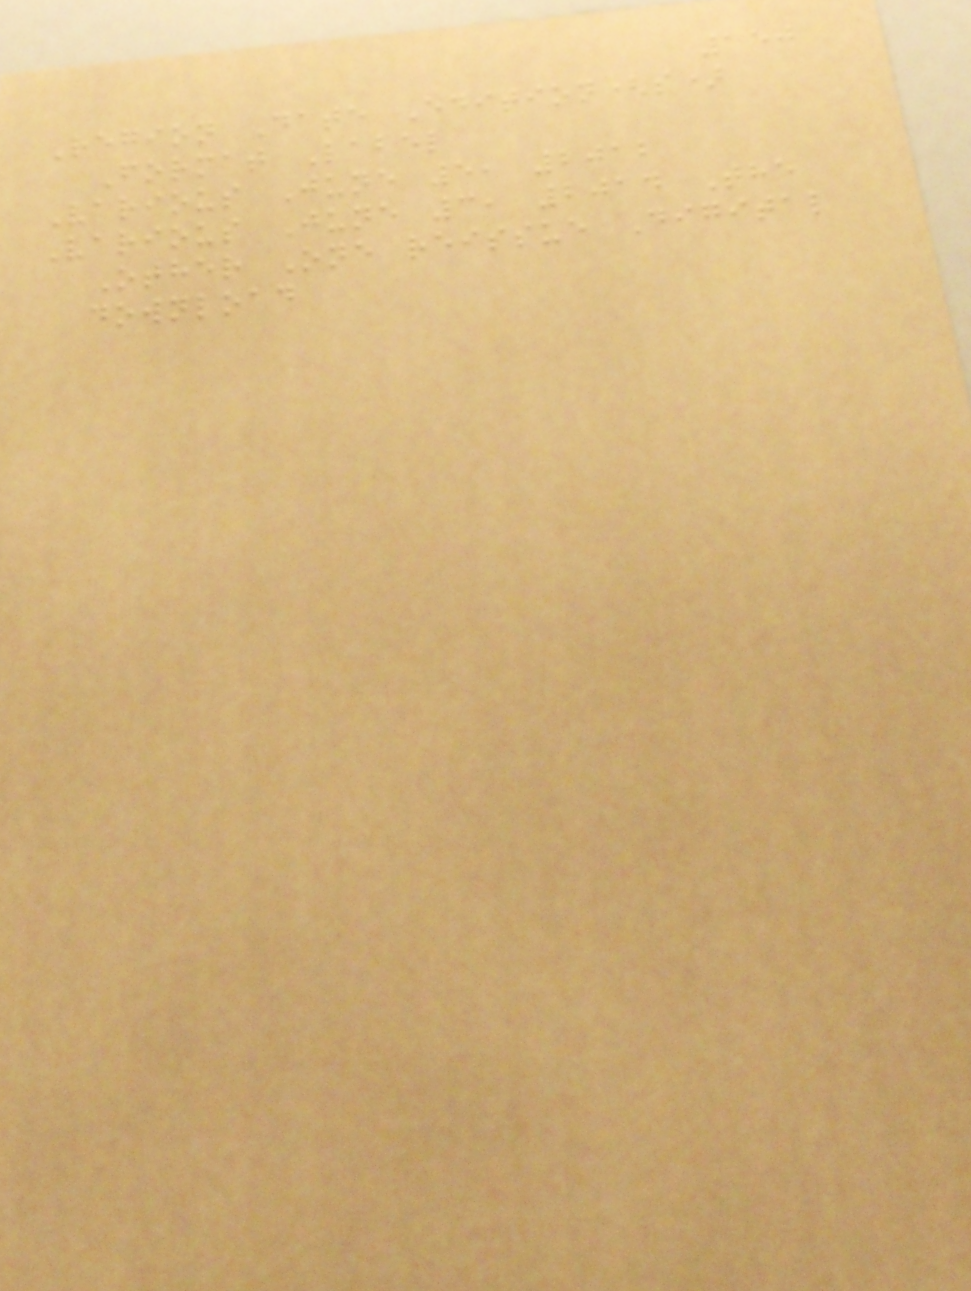150
Region Date Edition(s)
Format Label
Various June 5, 2012
Various June 3, 2014 The
Other One reissue Digital
download
